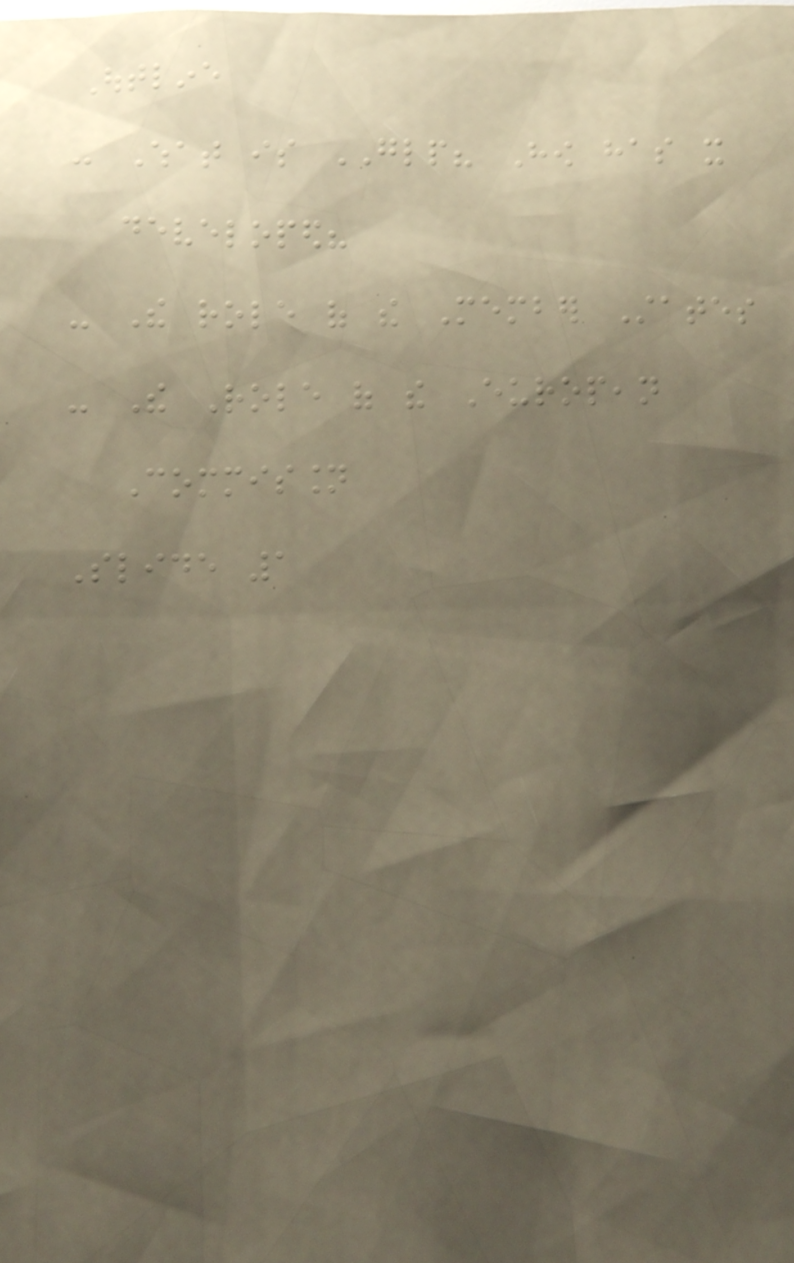Outline
- What is GLP? How has it
developed?
- The role of the Member States
- The Role of the European
Commission
Slide 1
